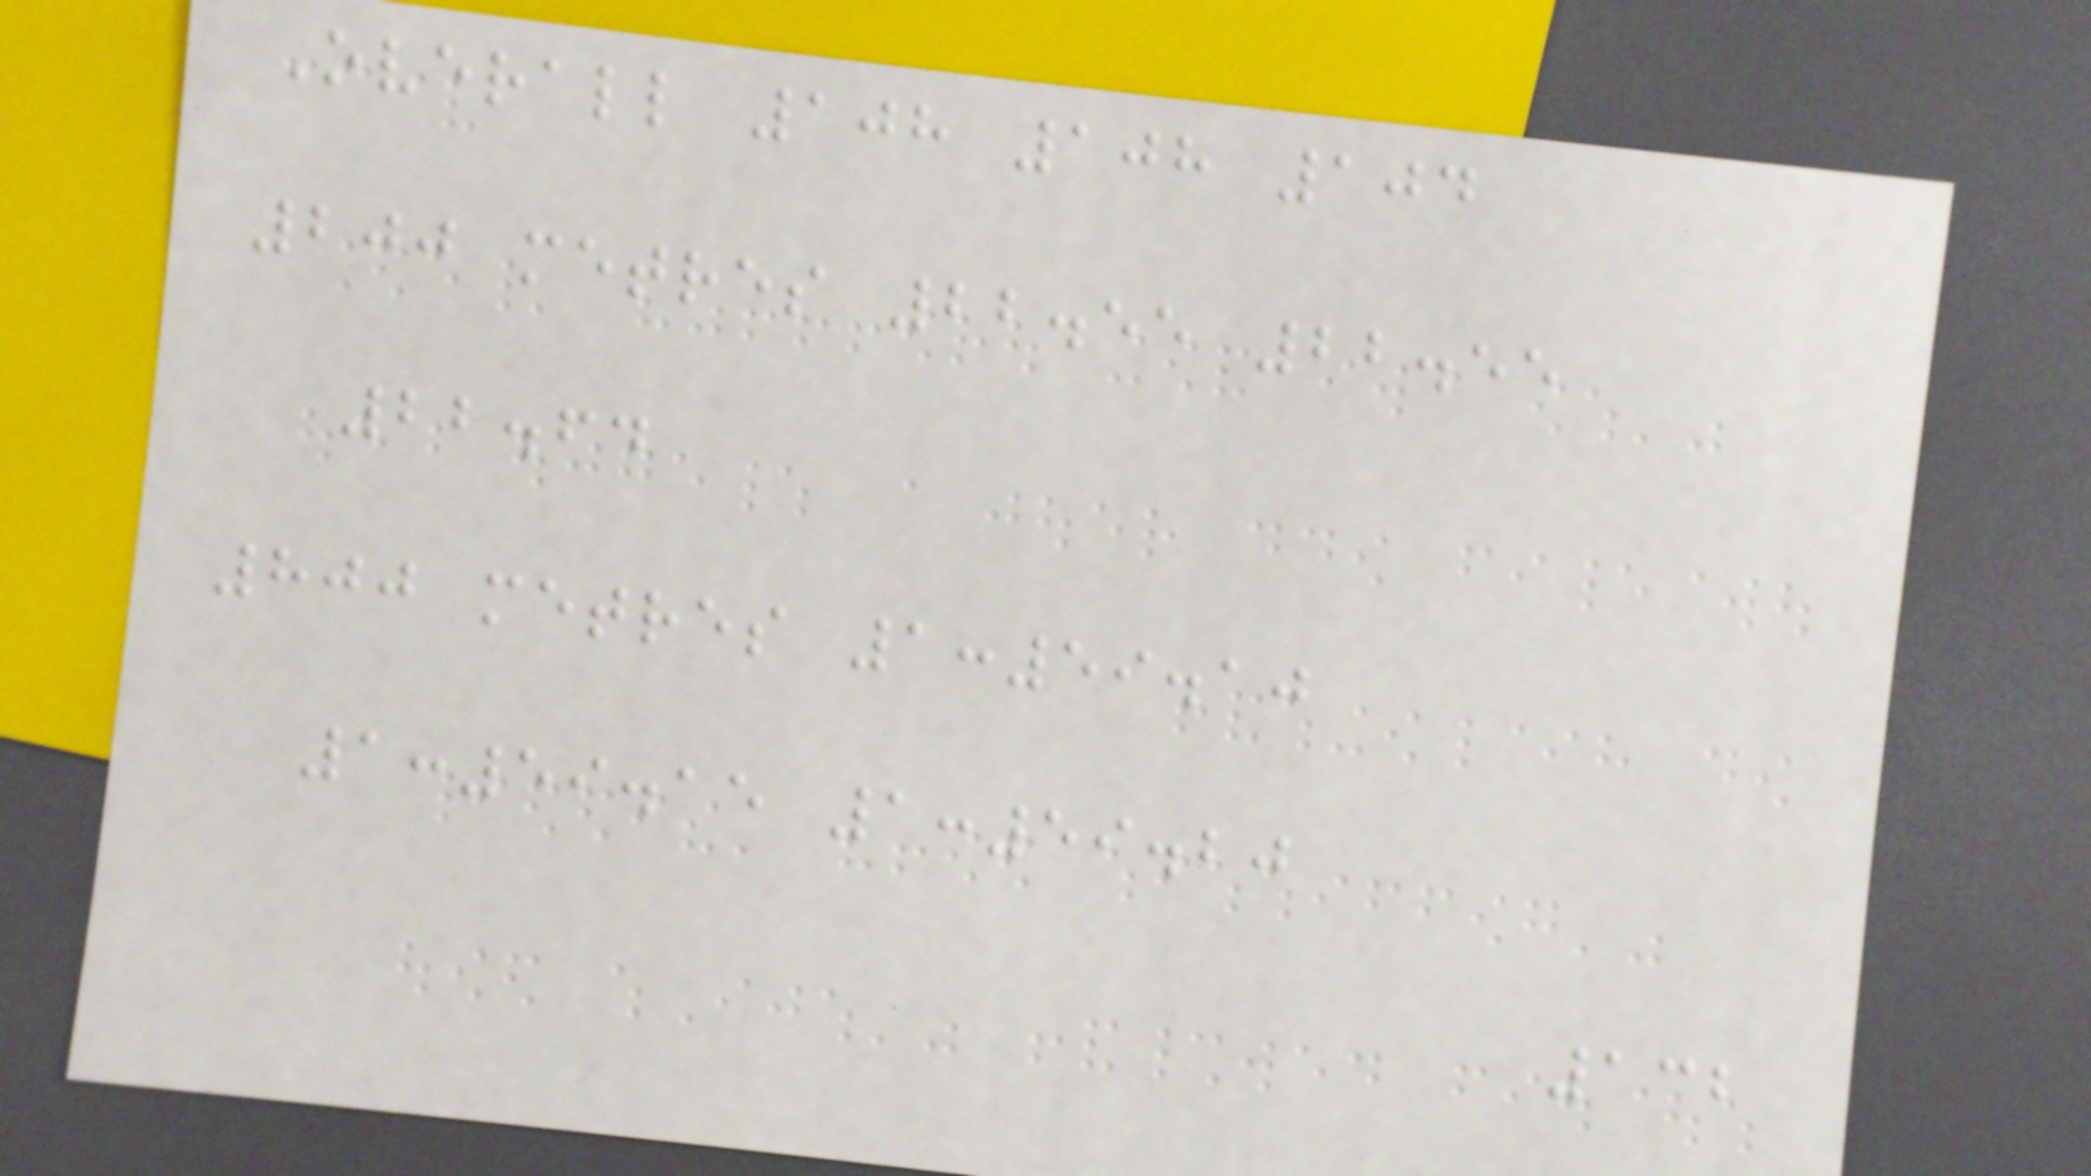Overall 108 108 104
200 metres 22.55 22.55
22.64
800 metres 1:59.10
1:59.15 1:59.20
132
